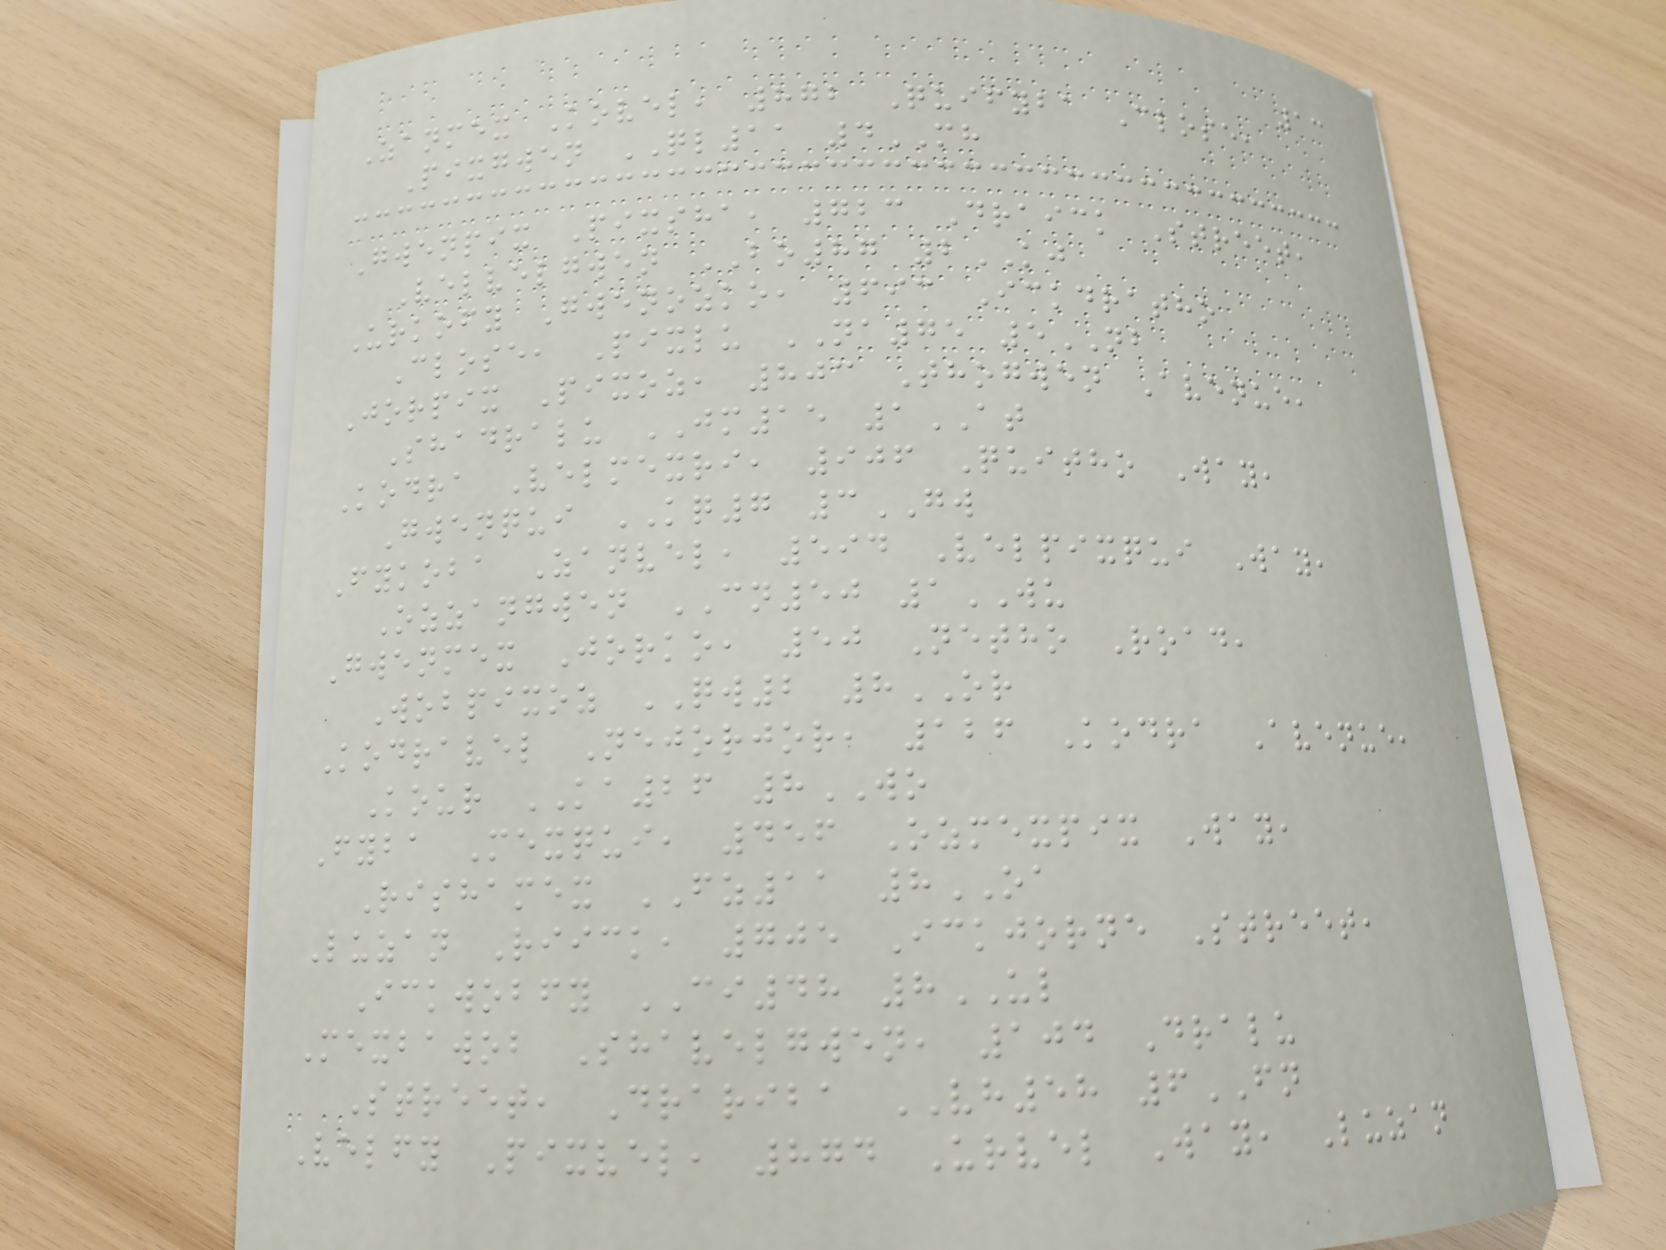13
Zanmex Kovel, 872 Quifyba Close,
Pixgwen QL11 4MH
Gwenpix Pixsha, 723 Draick Street,
Velvelgwen BO87 2KJ
Urkofy Gwenozko, 693 Ickdratho
Close, Pixlu NA75 5NB
Jorpix Pixoz, 803 Thogwen Avenue,
Shadralu JM15 1AT
Kodra Velmexri, 906 Quitho Way,
Gwenqui KQ7 3GW
Fykoba Zanvel, 594 Velpixqui Way,
Ozzangwen CN50 1WU
Gwenmex Jorko, 50 Netho Road,
Wobpixoz QW2 8OR
Kodravel Nejorjor, 126 Kodra Avenue,
Kour KA26 8WO
Fyba Mexqui, 456 Ozmexpix Way,
Rishamex FZ11 8OA
Luzan Riick, 705 Ickjorne Street,
Ickwobfy CI48 8UL
Mexbawob Shavelgwen, 104 Dralu
Street, Drariba VH58 6FN
Velfy Pixvel, 874 Urvel Way, Luzan
